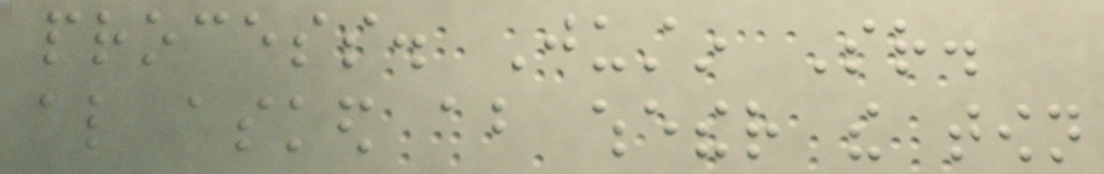process. Justin Sr.
also asked about whether the town
